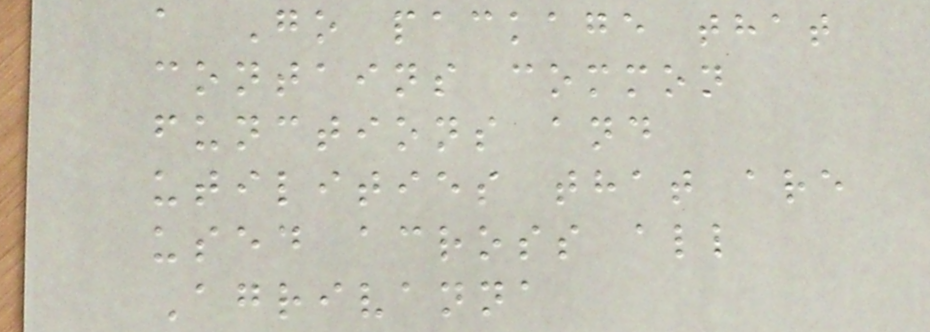a Go package that
contains common
functions and
utilities that are
used across all
Agrivanna
